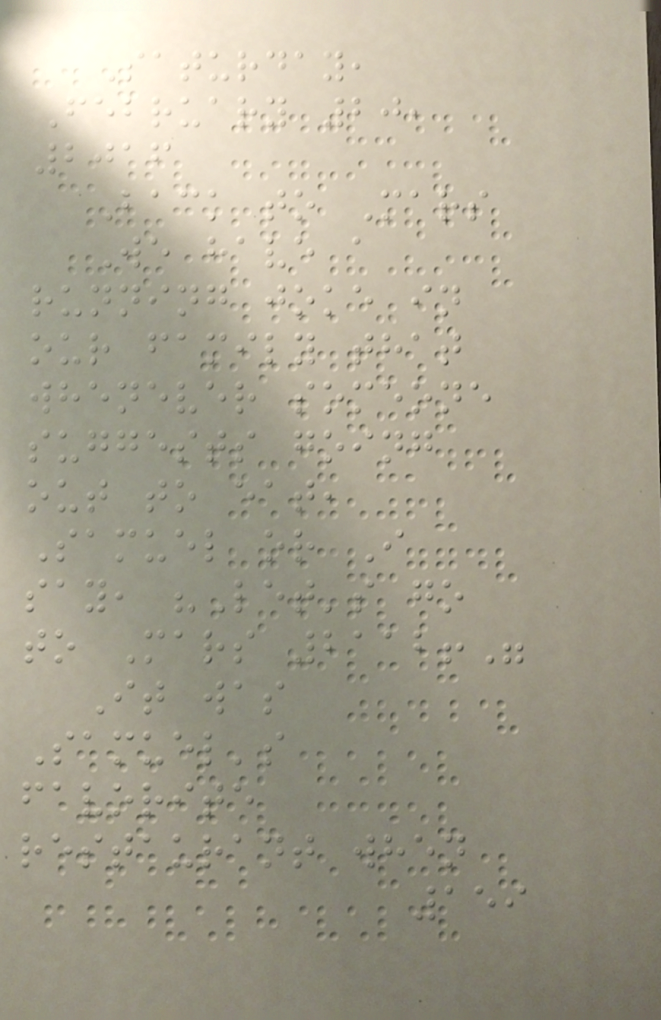Saturday,
February 20,
2016
Back to Mars
We have a
running joke in
our family that
whenever someone
suggests going
out to eat,
Samuel or I
say, "Let's go
to Mars 2112!"
It was
Samuel's
favorite
restaurant when
159
